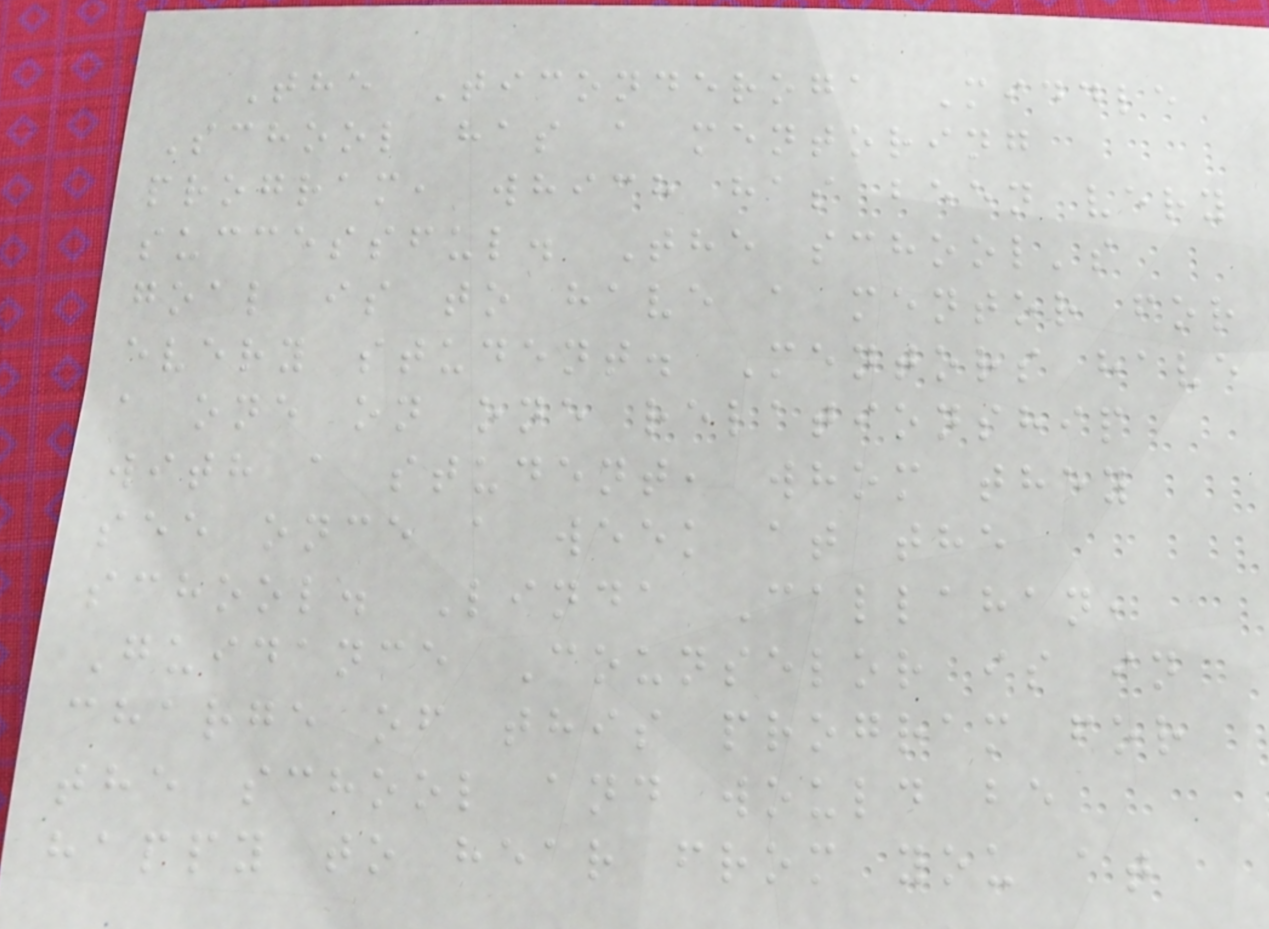The Ticonderoga Middle
School has a mentoring
program, which has been very
successful. The school's
goal is to have a mentor for
every student. Mentors have
a one on one relationship
with a student, whom they
see once a week at the
school. Linda Callahan,
Guidance Counselor is in
charge of this program for
the school and would be
happy to hear from you at
